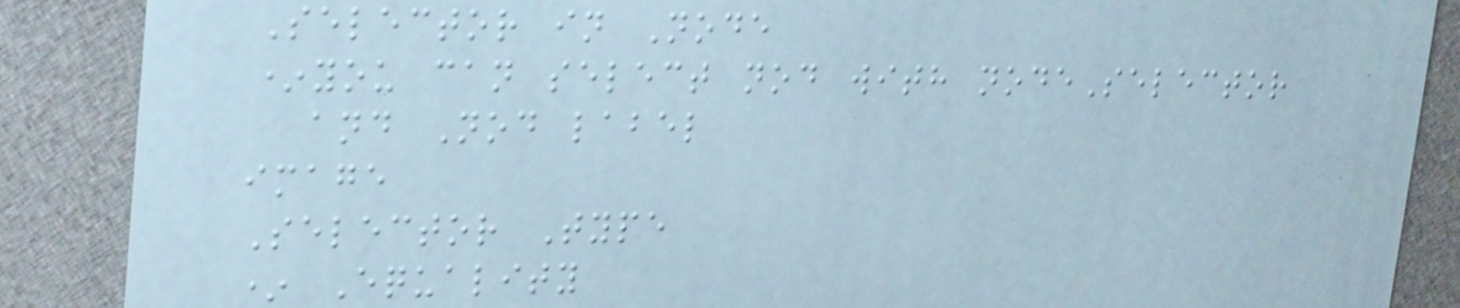Selector in Node
*you can select nod with nodeSelector
and Nod label
image
Selector Type
* Equality
